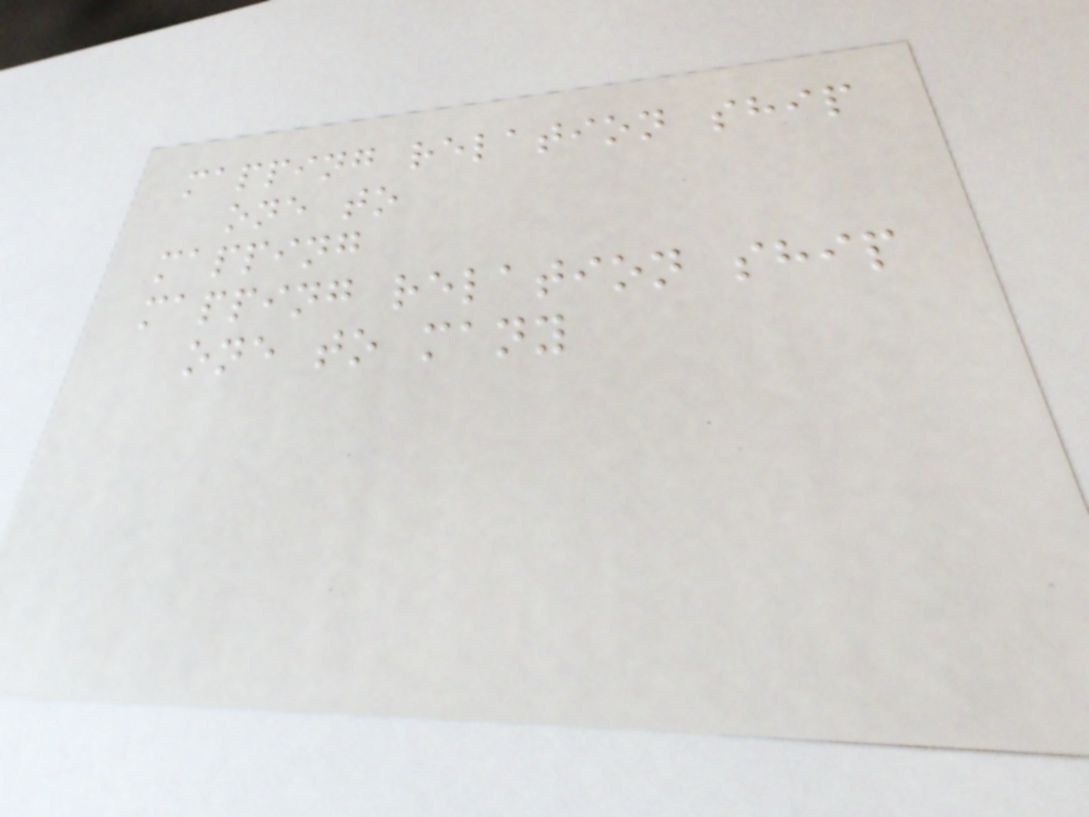mapping relation ship
one to
mapping
mapping relation ship
one to many
